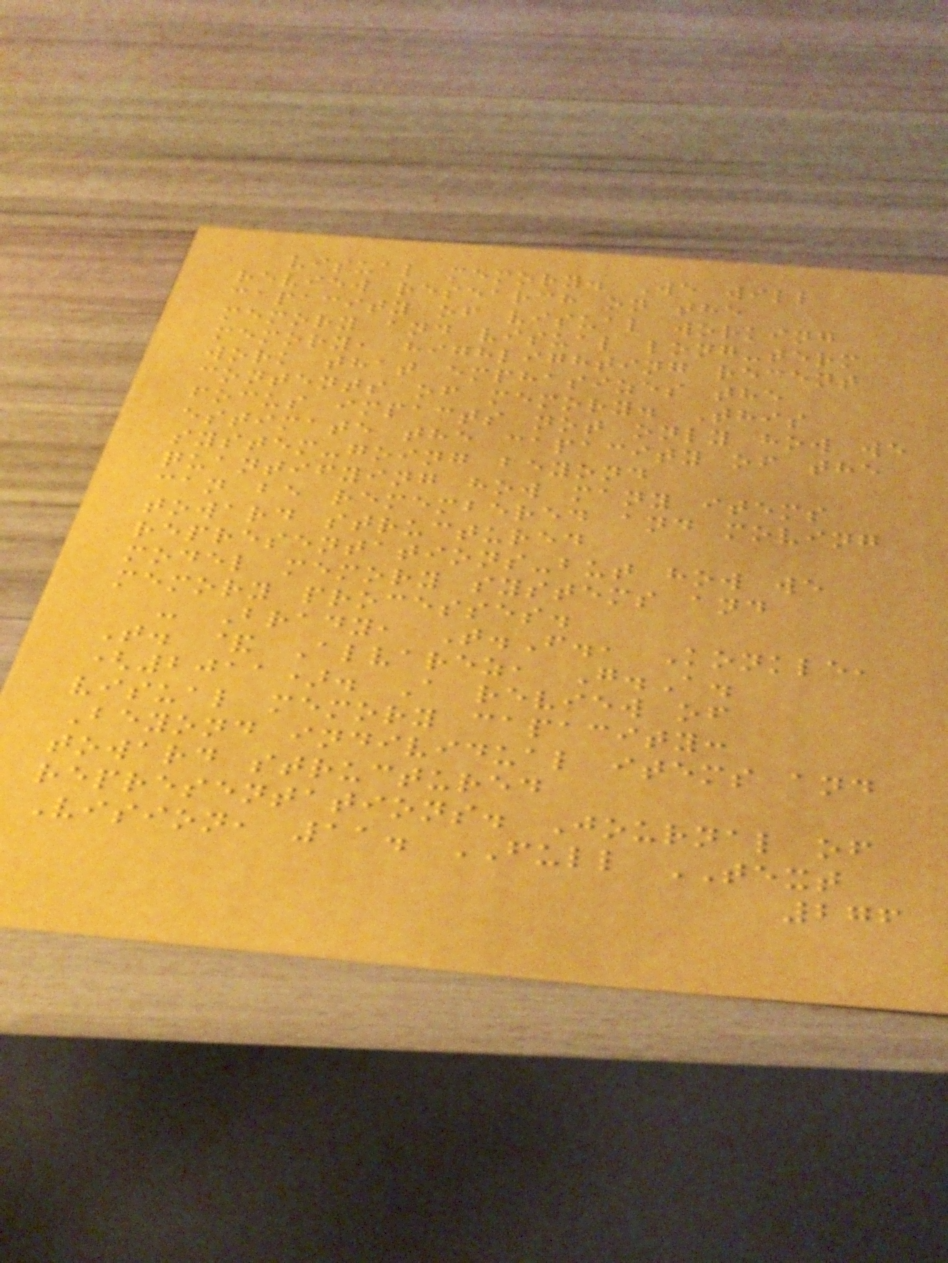visual memory. We will
review research on the
capacity of visual working
memory and visual long-term
memory, highlighting recent
work that emphasizes the
contents of memory. This
focus impacts not only how we
estimate the capacity of the
system-going beyond
quantifying how many items
can be remembered and moving
toward structured
representations-but how we
model memory systems and
memory processes.
- Brady, T.F., Konkle,
T. & Alvarez, G.A.
(2011). A review of
visual memory capacity:
Beyond individual items and
toward structured
representations. Journal of
Vision, 11. FULL TEXT
276
